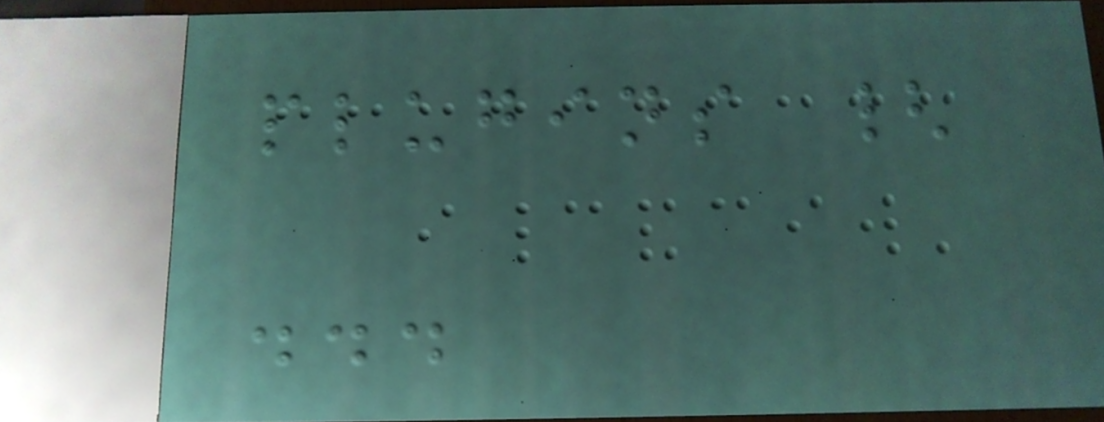plugins {
...
